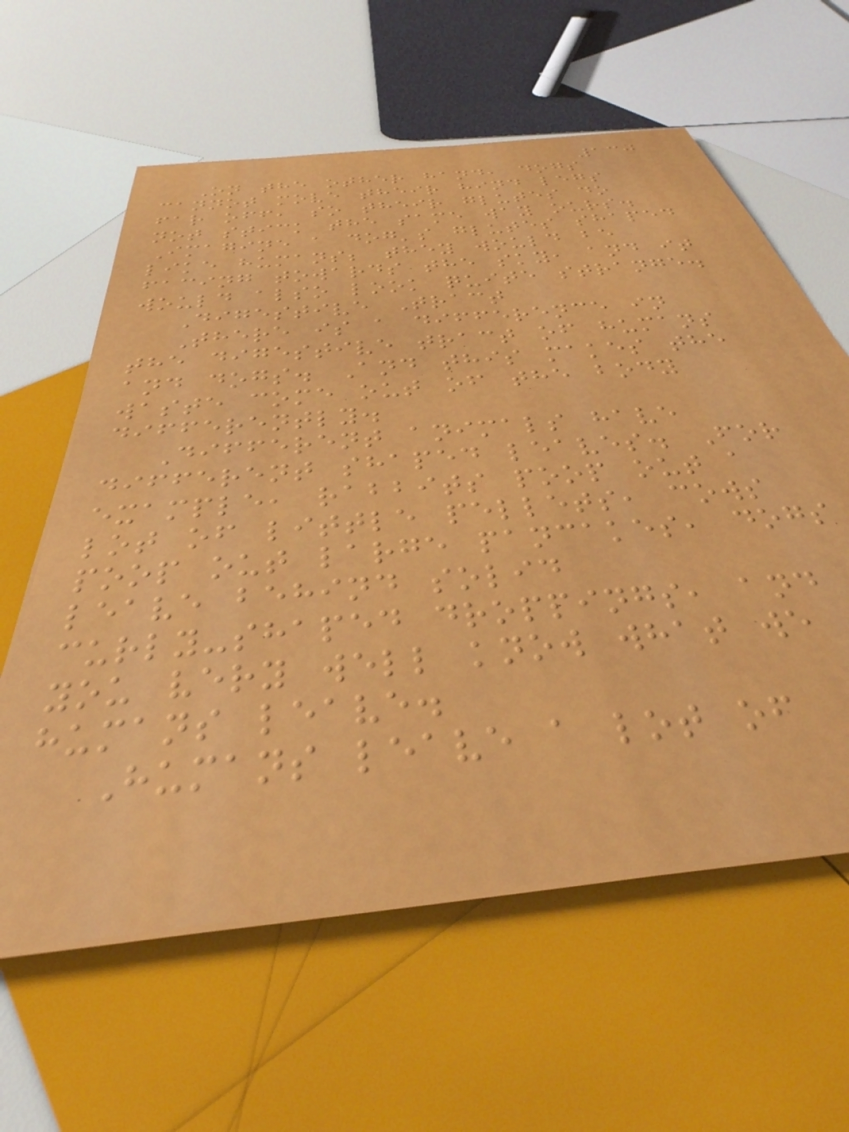130
On the other hand, dogs
cannot move their hind legs
far off, so their glutes do
not stick the same way ours.
Imagine a dog's glutes shaped
like humans; they would be
facing towards the sky, and it
would also look quite strange.
Digestive Tract
There is a difference in
the digestive tract of humans
and dogs. And this makes the
waste come out of the body
differently.
Different animals have
different shaped leaves. For
example, rabbits poop out a
lot of little pellets, cows
poop out large pancakes, dogs
leave behind solid
curly-shaped droppings, and
you very well know what we
humans leave.
Humans leave a lot of
